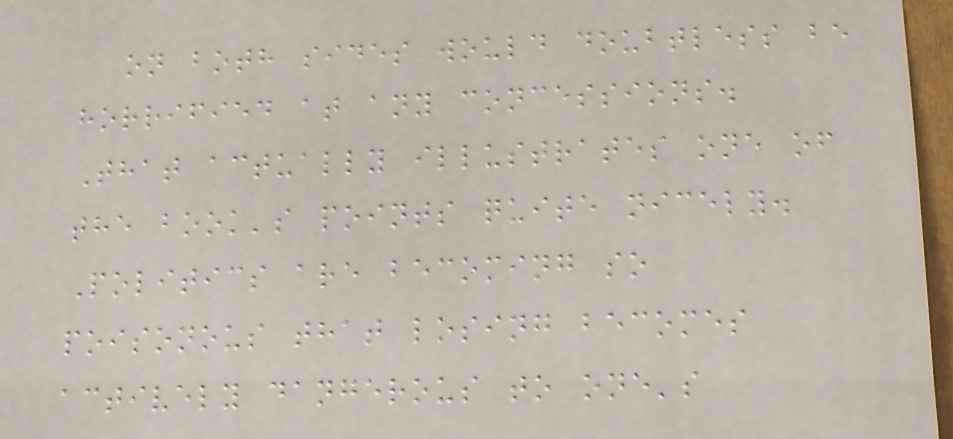on both sides would doubtless be
horrified at any concessions.
That actually illustrates one of
the book's points quite nicely.
Politics are becoming so
poisonous that losing becomes
actively dangerous to one's
